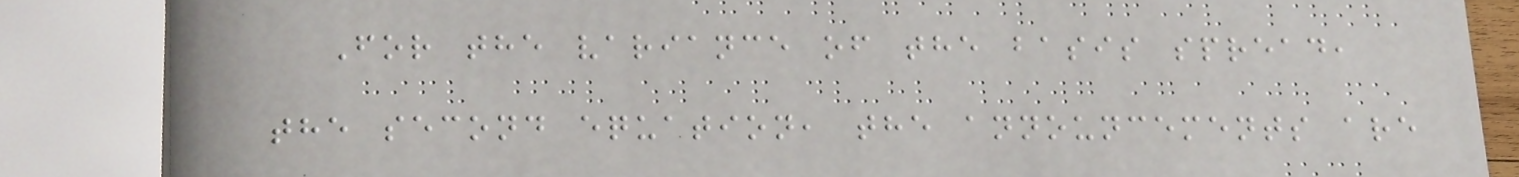For the variance of the basis spread,
the second equation, the announcements are
